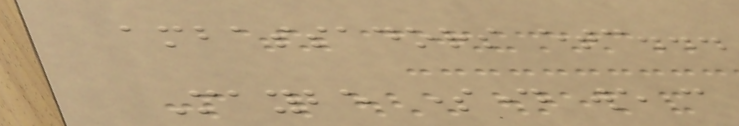ambassadors etc...
Maybe someday we can
